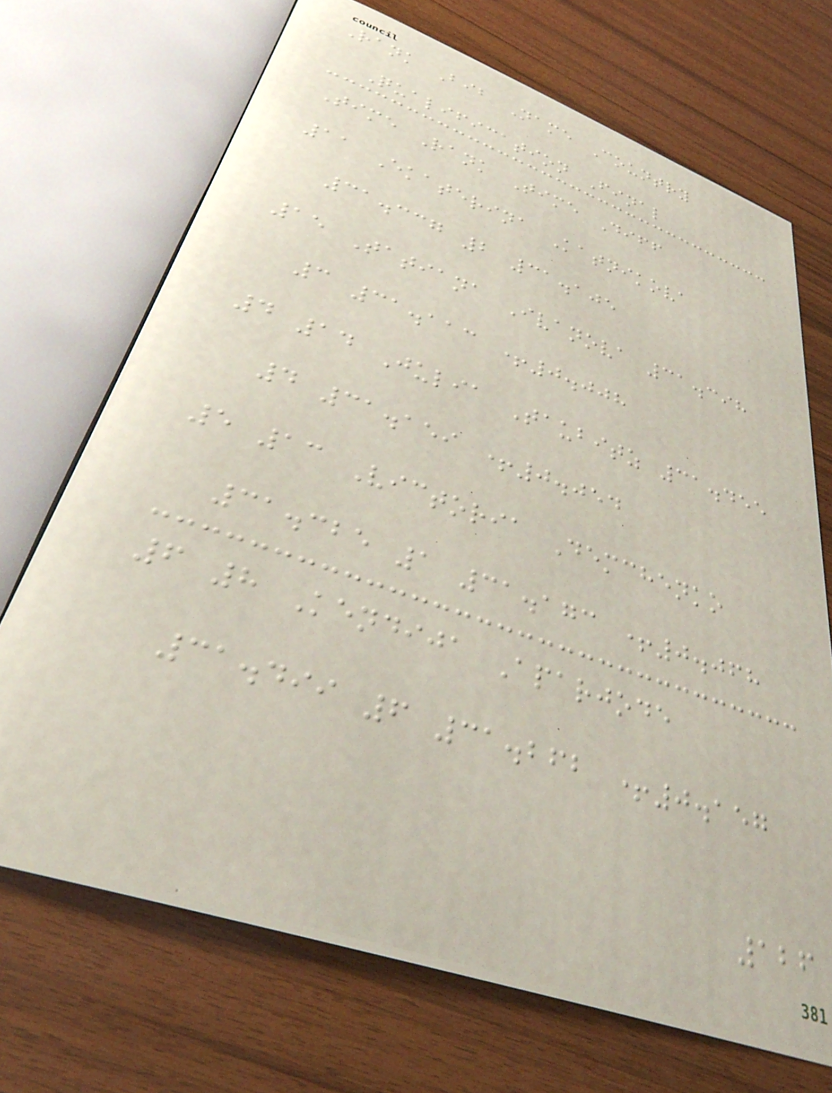Rank Bib Name Country
Qualification Final
Time Rank Time Diff
11 Ekaterina Katnikova
31.337 2 31.105
15 Tatiana Ivanova 31.398
3 31.113 +0.008
4 14 Julia Taubitz 31.455
4 31.159 +0.054
5 13 Victoria Demchenko
31.325 1 31.173 +0.068
6 8 Kendija Aparjode
31.499 6 31.262 +0.157
126
